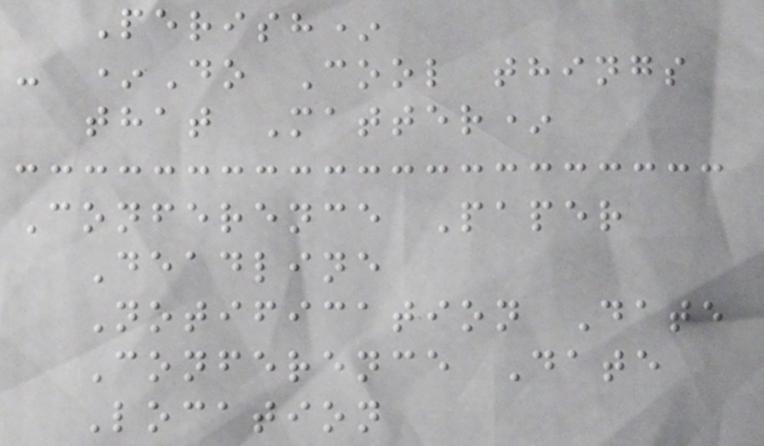Perish*
- *Do Cool things
that Matter*
Conference Paper
Deadline
Notification Date
Conference Date
Location
